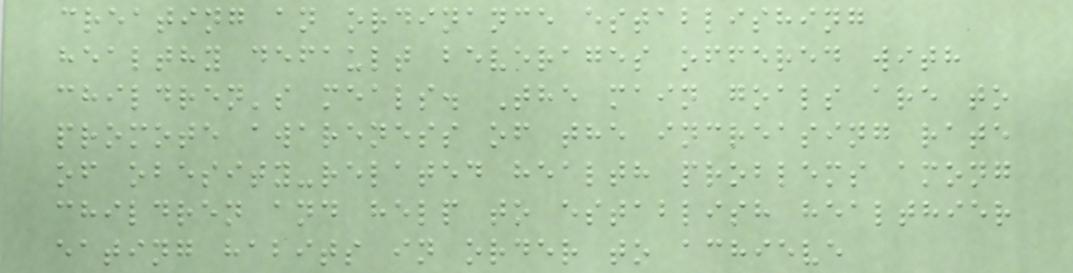creating an ordinance establishing
healthy default beverages offered with
children's meals. The main goals are to
promote awareness of the increasing rate
of obesity-related health problems among
children and help to establish healthier
eating habits in order to achieve
